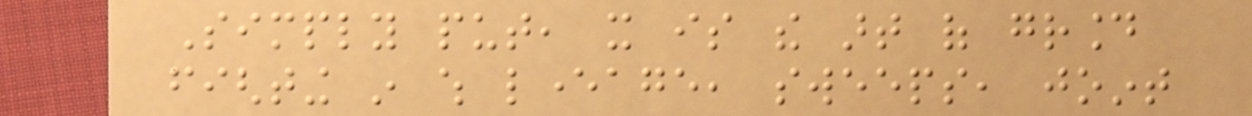Simply put, it is the art of ground
fighting in which leverage, sweeps, joint
